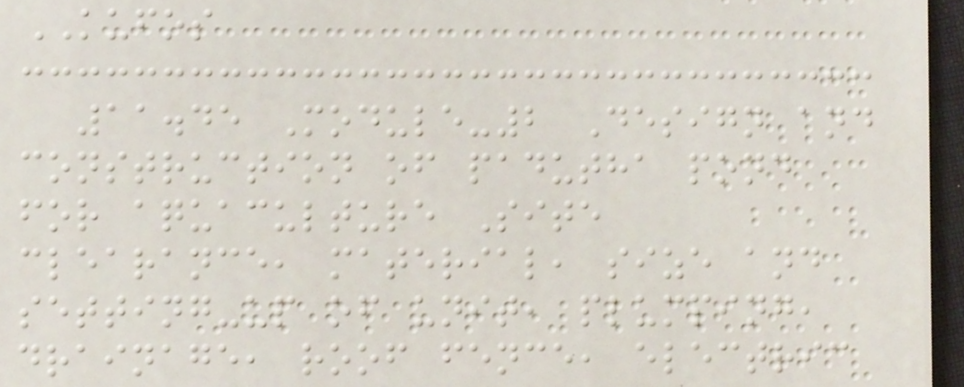KUFOS
11.45 Module-2 Design and
construction of padutha pond
for aquaculture Site
clearance, material, size and
setting-up of unit, plumping,
drainage, roof fence, electric
